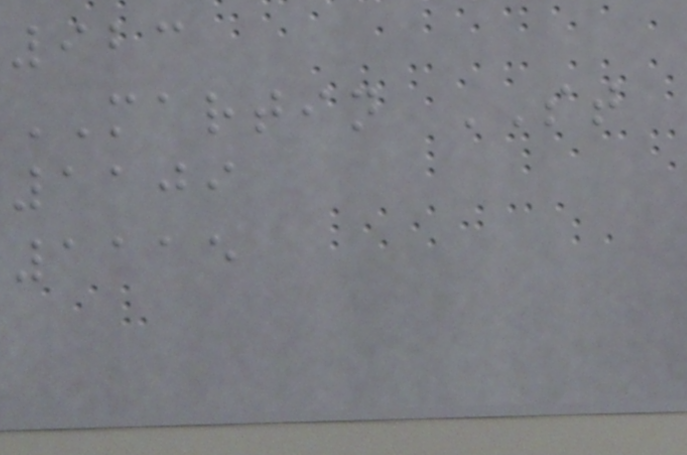923
MARTIN ST
1109
1115
